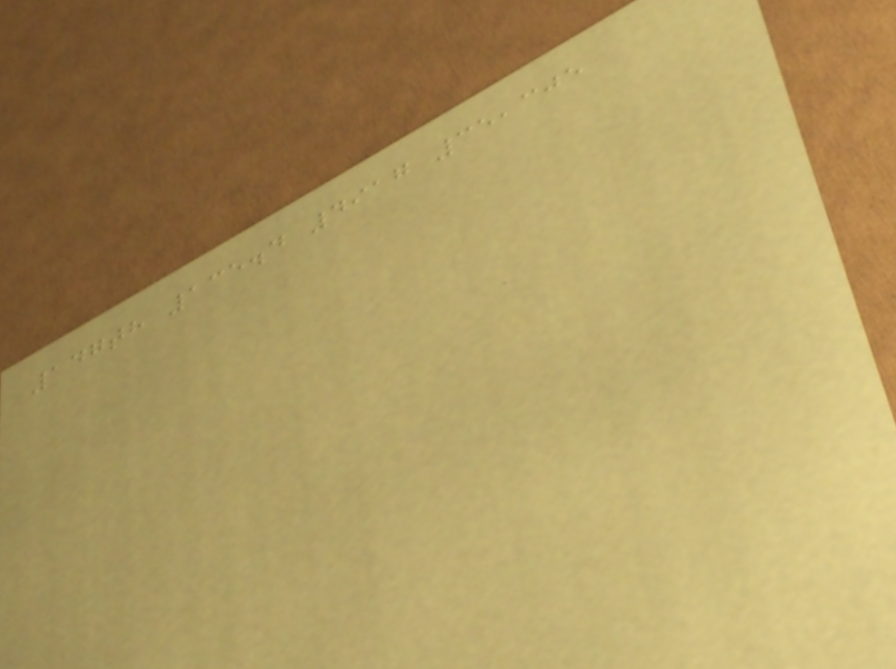147th 135.4 4917 35,305
